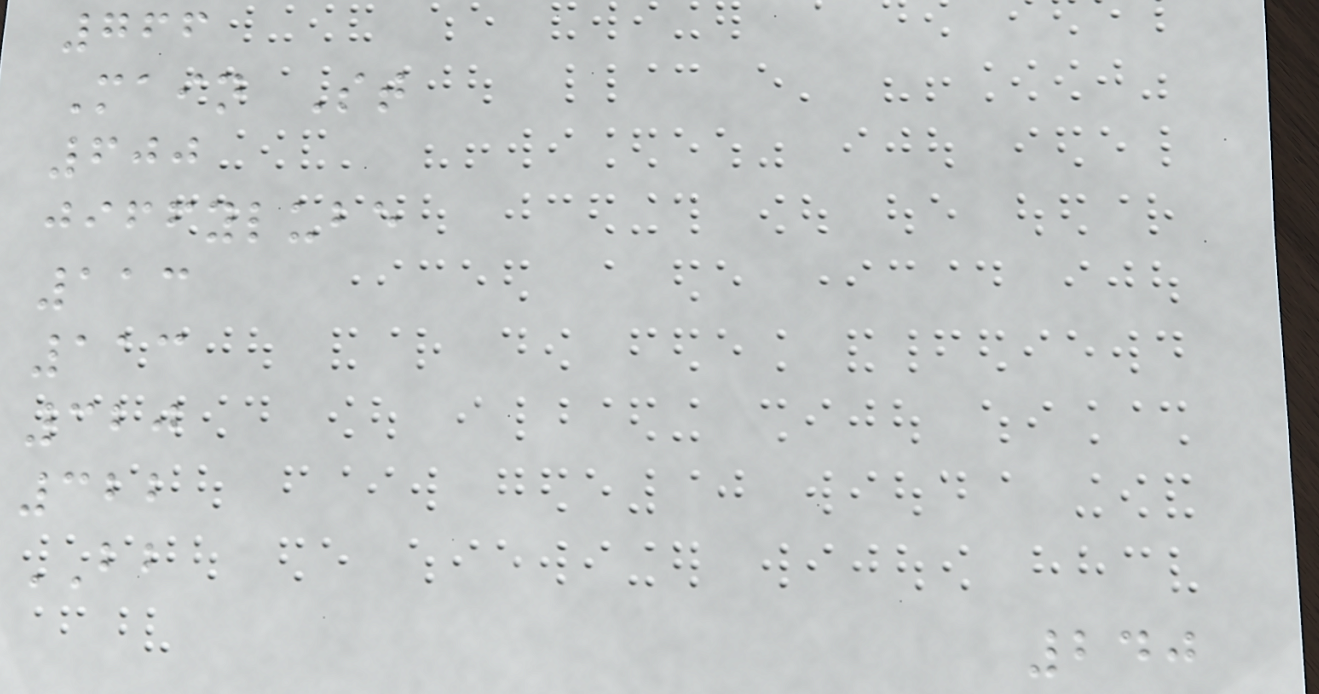766
Main St
600
jiffylube
113
113
320
322
BB
240
